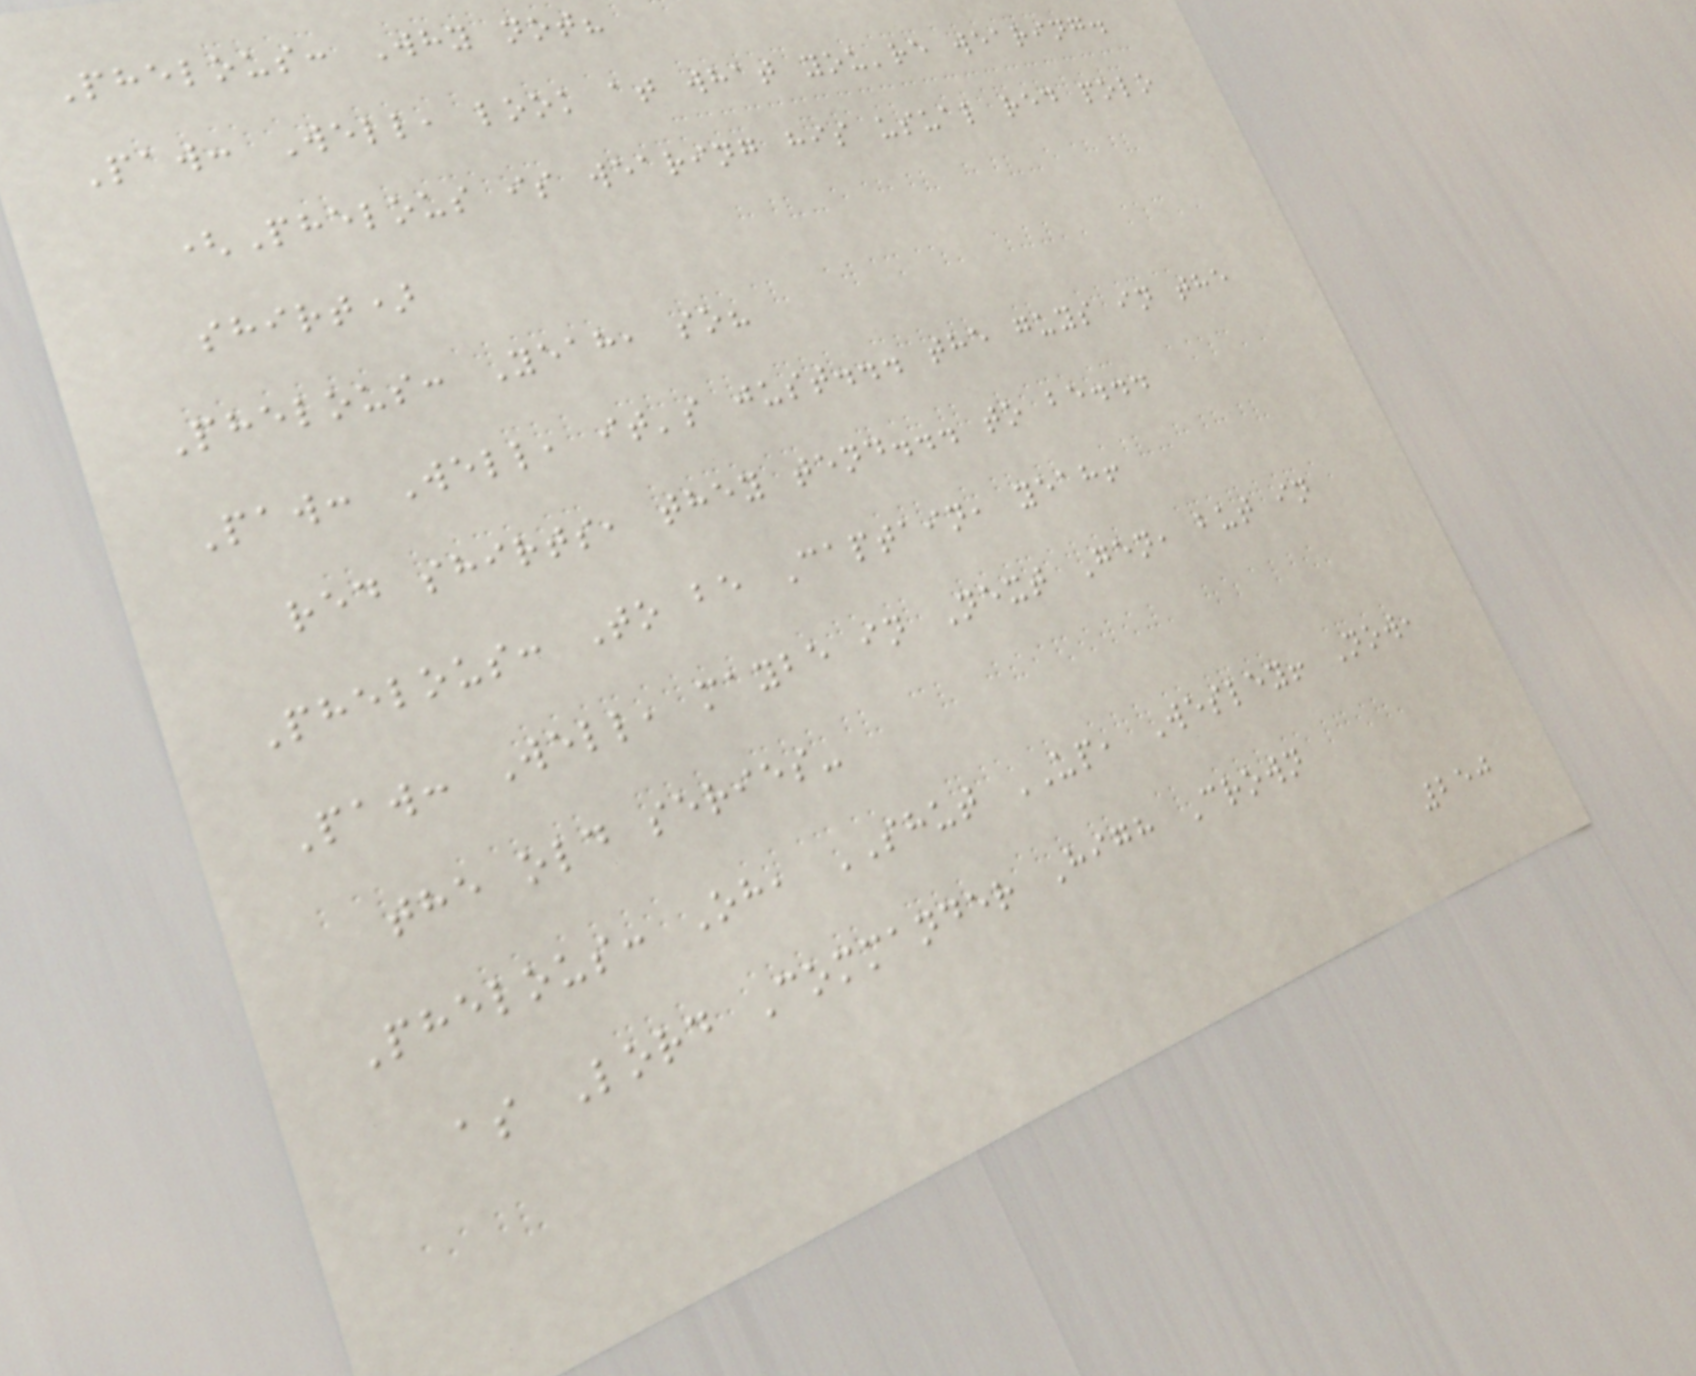Phelous: Why not?
Paw: Well, look at what you're wearing.
(Phelous is wearing his usual red polo
shirt)
Phelous: Yeah, so?
Paw: Well, it's just... the guys in the
red shirts, they tend... to be...
Phelous: To be Captain, yeah!
Paw: Well, maybe in Next Gen, but in
the old series-
Phelous: Oh, SHUT UP, Wesley! Now,
as Lord Commander High Crown
250
